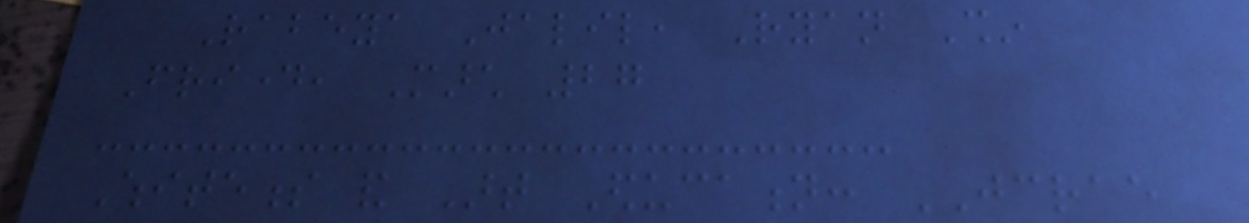Rabeya Jalil, Ryan Shin
Friday, March 27
Whiteness and Art Education: JCRAE
